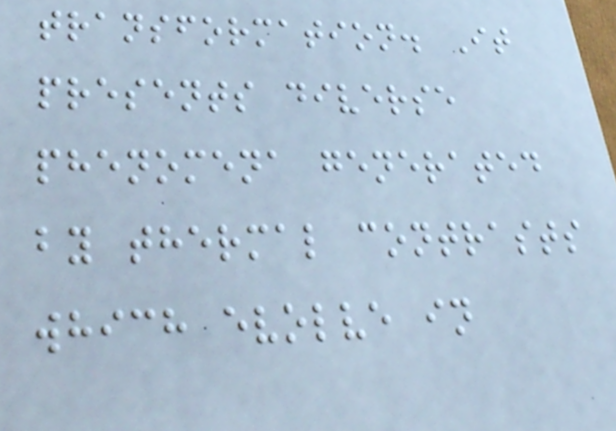transformation. It
presents diverse
phenomena generated
by thermal contrasts
which evolve in
